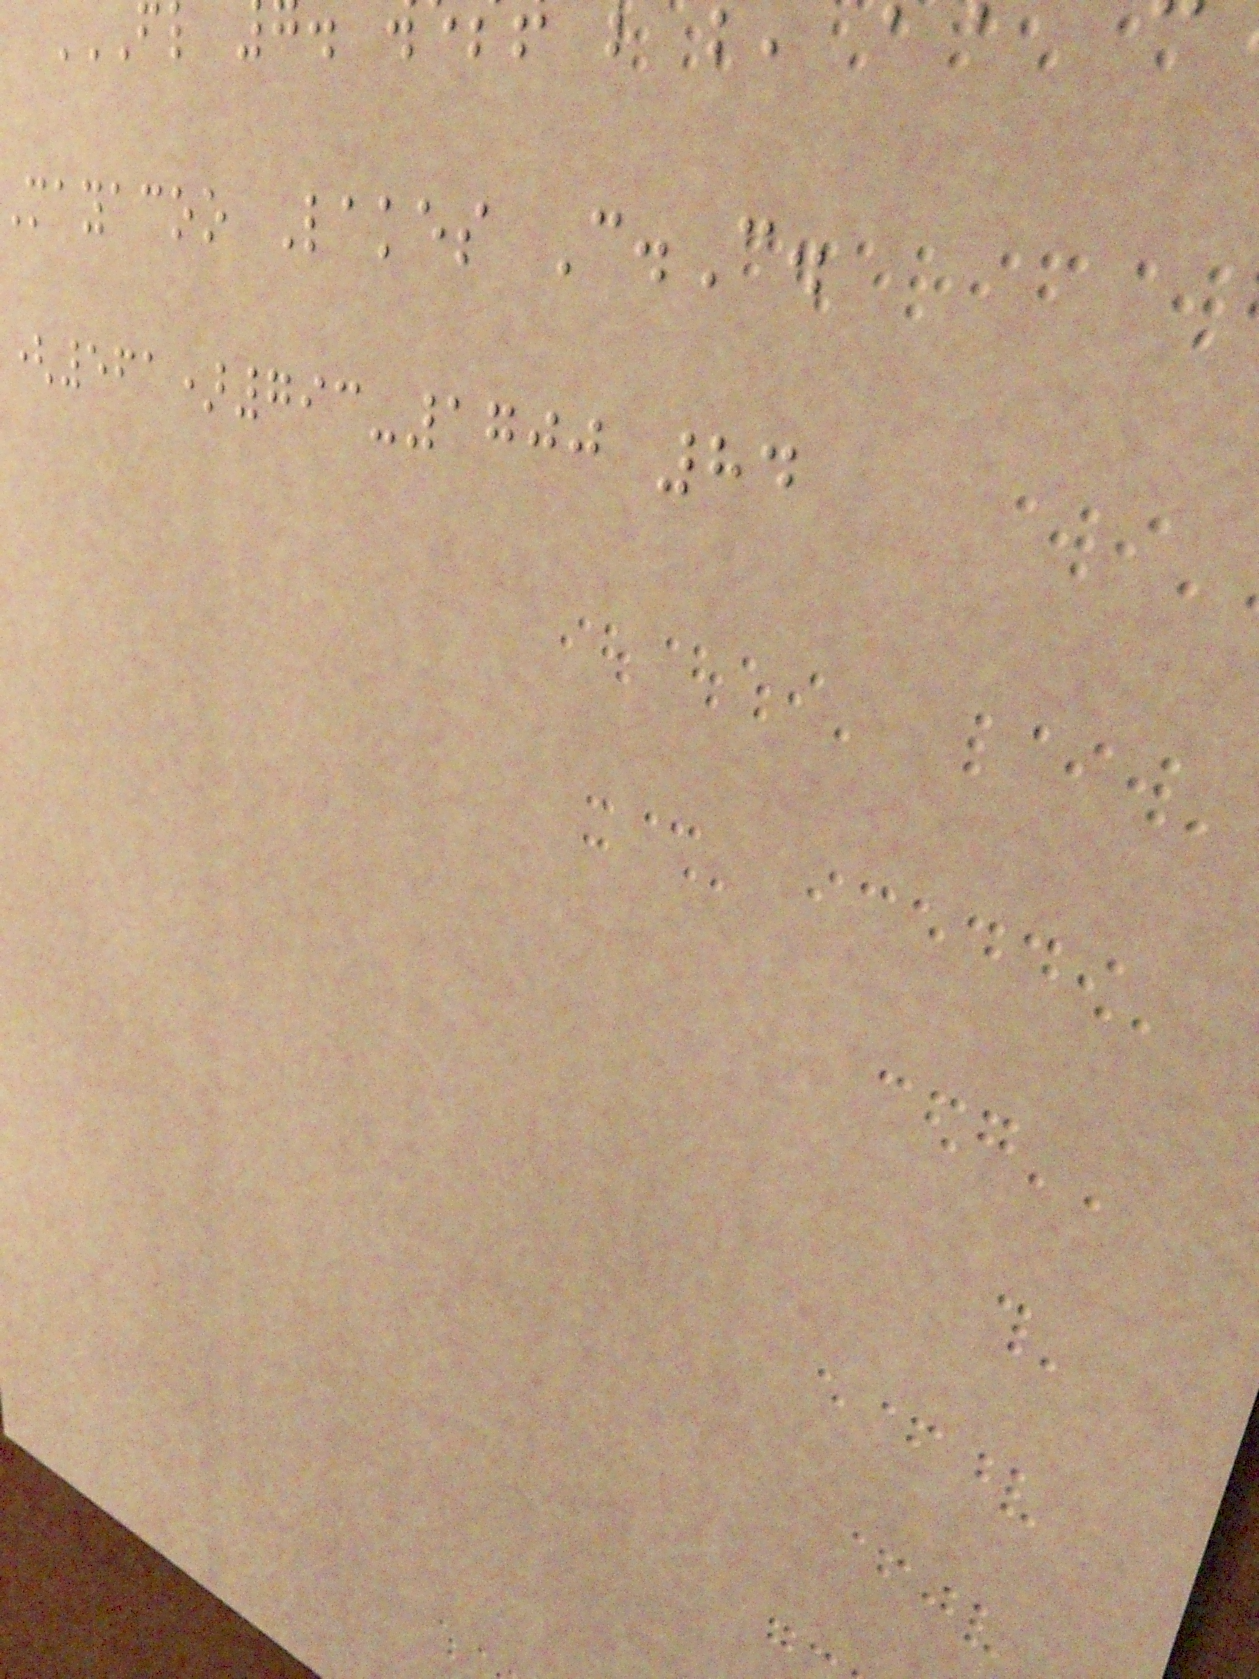mayacoo Lakes C.C.
(561)793-1700 84
